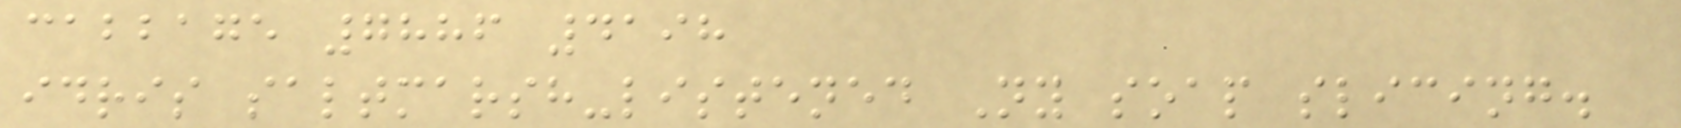cabbage 7886 4198
idris saltmarsh-listened Ny soap slicing.
